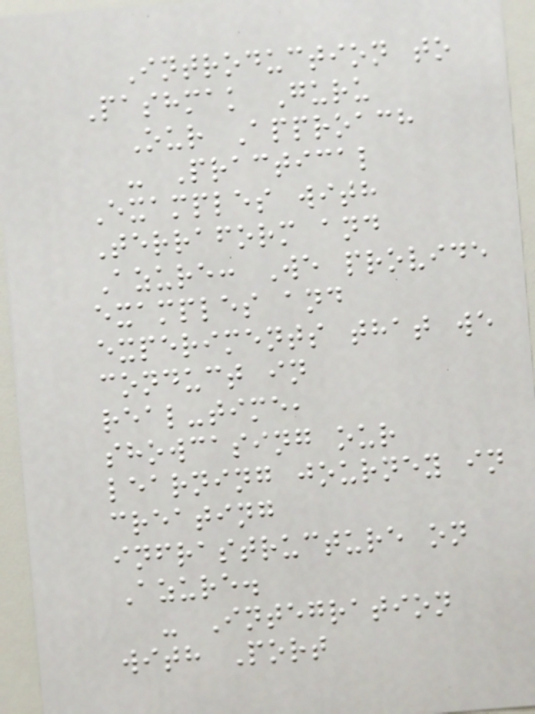Introduction to
Pashmak Guru
Our Approach
- Practical
Examples with
Terraform and
Azure: We provide
examples and
experiments that we
conduct in
real-time,
showcasing our
learning journey in
creating
infrastructure on
Azure.
- Integration
with Port
